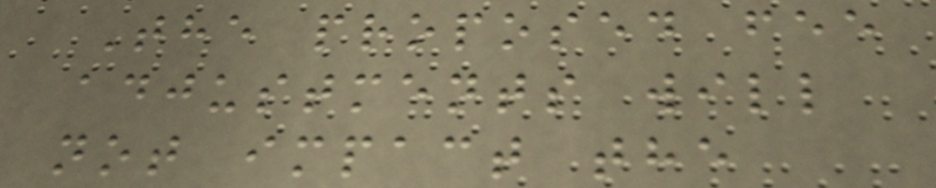The proposed fee
adjustments will
not impact the
